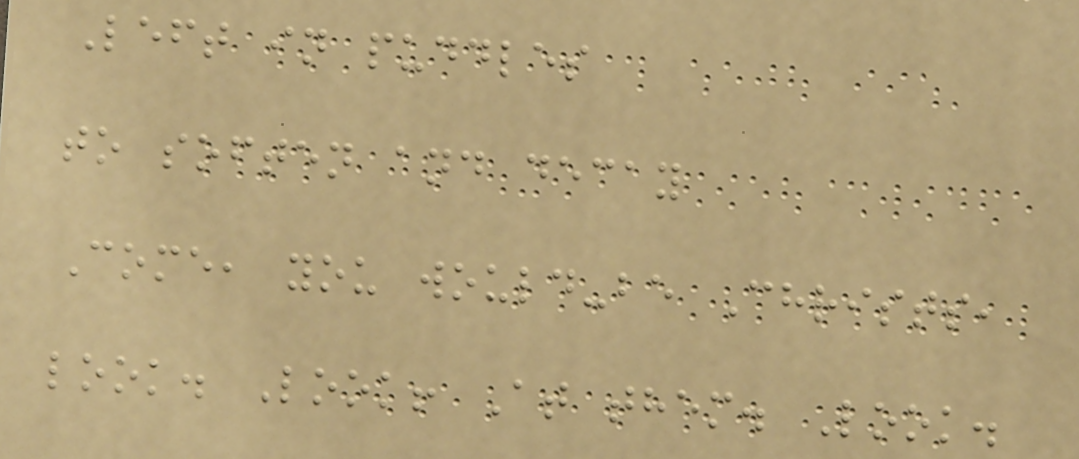Left in puddles
to soften and decay
Come, you would-be Christs,
look. Look! At them. Look.
